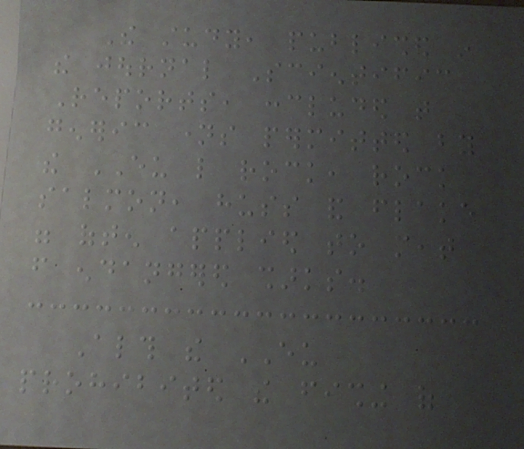The study, published in
the journal Scientific
Reports, concluded that
generic names permitted by
the EU like rock, rock
salmon, huss and flake
were often applied to meat
from endangered sharks.
Although the EU
prohibited the fishing of
